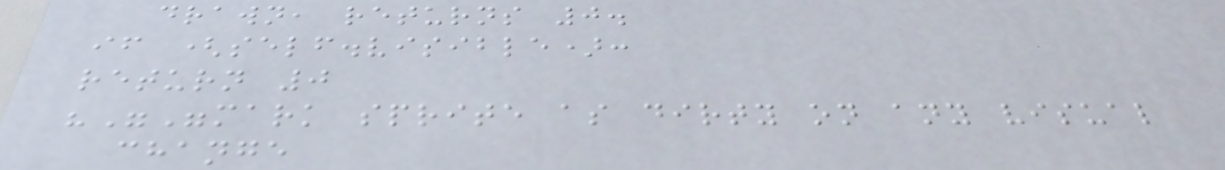drawn, returns 0.
if (self.visible):
return 0
"""mark sprite as dirty on any visual
change
